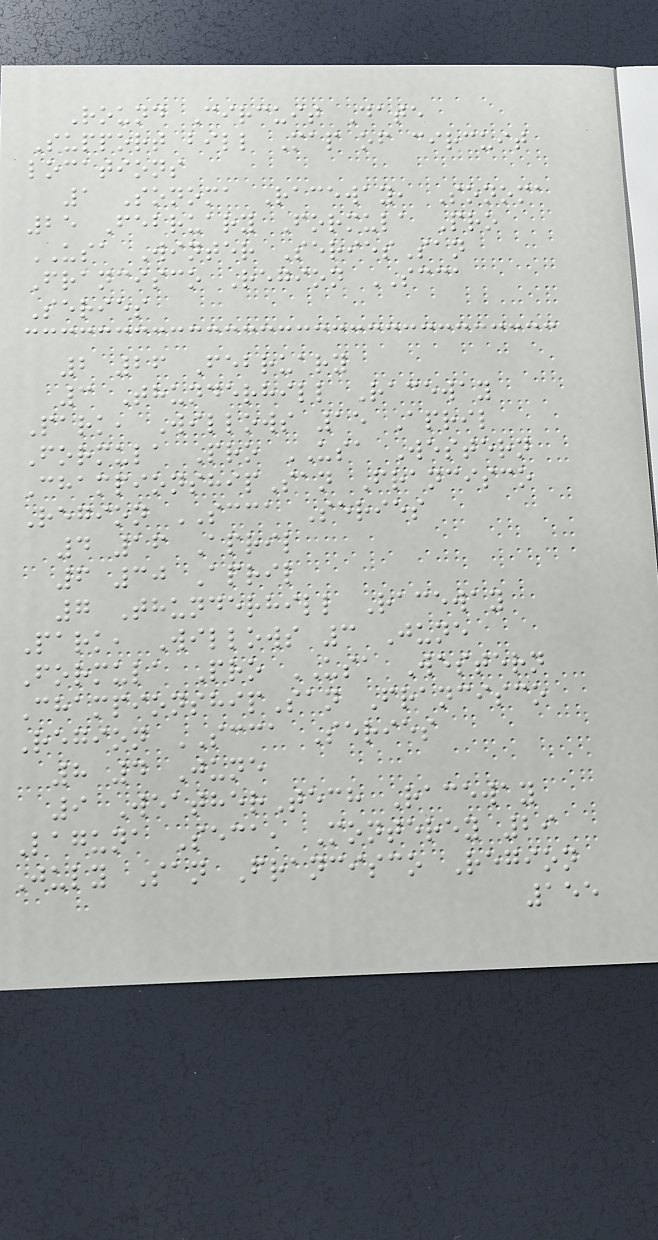Round Circuit Date
Support bill Map of circuit
locations
1 Sonoma Raceway, Sonoma
25 February Formula Pro
USA Winter SeriesSan
Francisco Region SCCA
Series
2 26 February
3 Thunderhill Raceway
Park, Willows 15 April
Formula Pro USA Western
ChampionshipSan Francisco
Region SCCA Series
4 16 April
6 30 April
7 Thunderhill Raceway
Park, Willows 3 June
Formula Pro USA Western
ChampionshipSan Francisco
Region SCCA Series
8 4 June
9 WeatherTech Raceway
Laguna Seca, Monterey 29
July San Francisco Region
155
